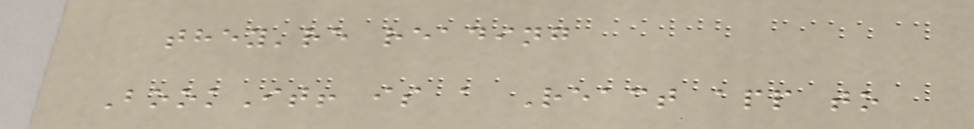they're reading
BookIt! is a React app to
